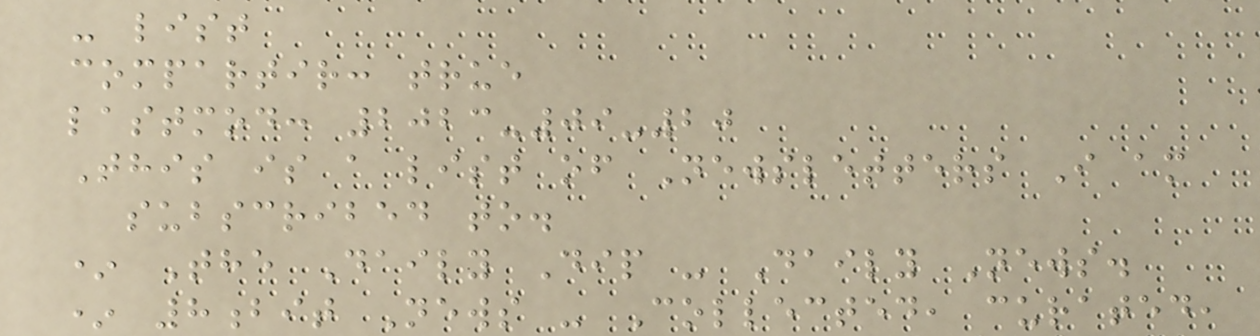- list
compartir: true
lastmod: 2023-09-20
This is a list of Newsletters I am
subscribed to.
* The Daily Dip - Daily News.
* 8bit News - Collected, curated,
